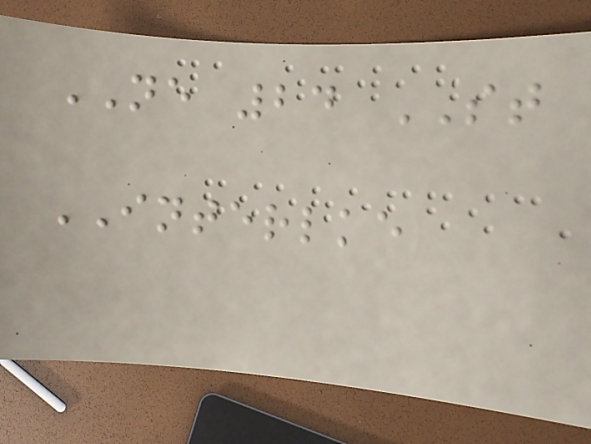NE 24 ST
INTERLKE
